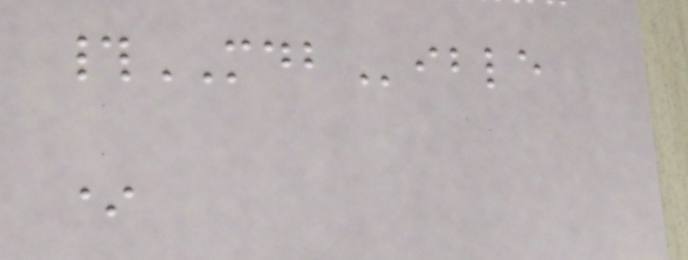#MDBible
*
